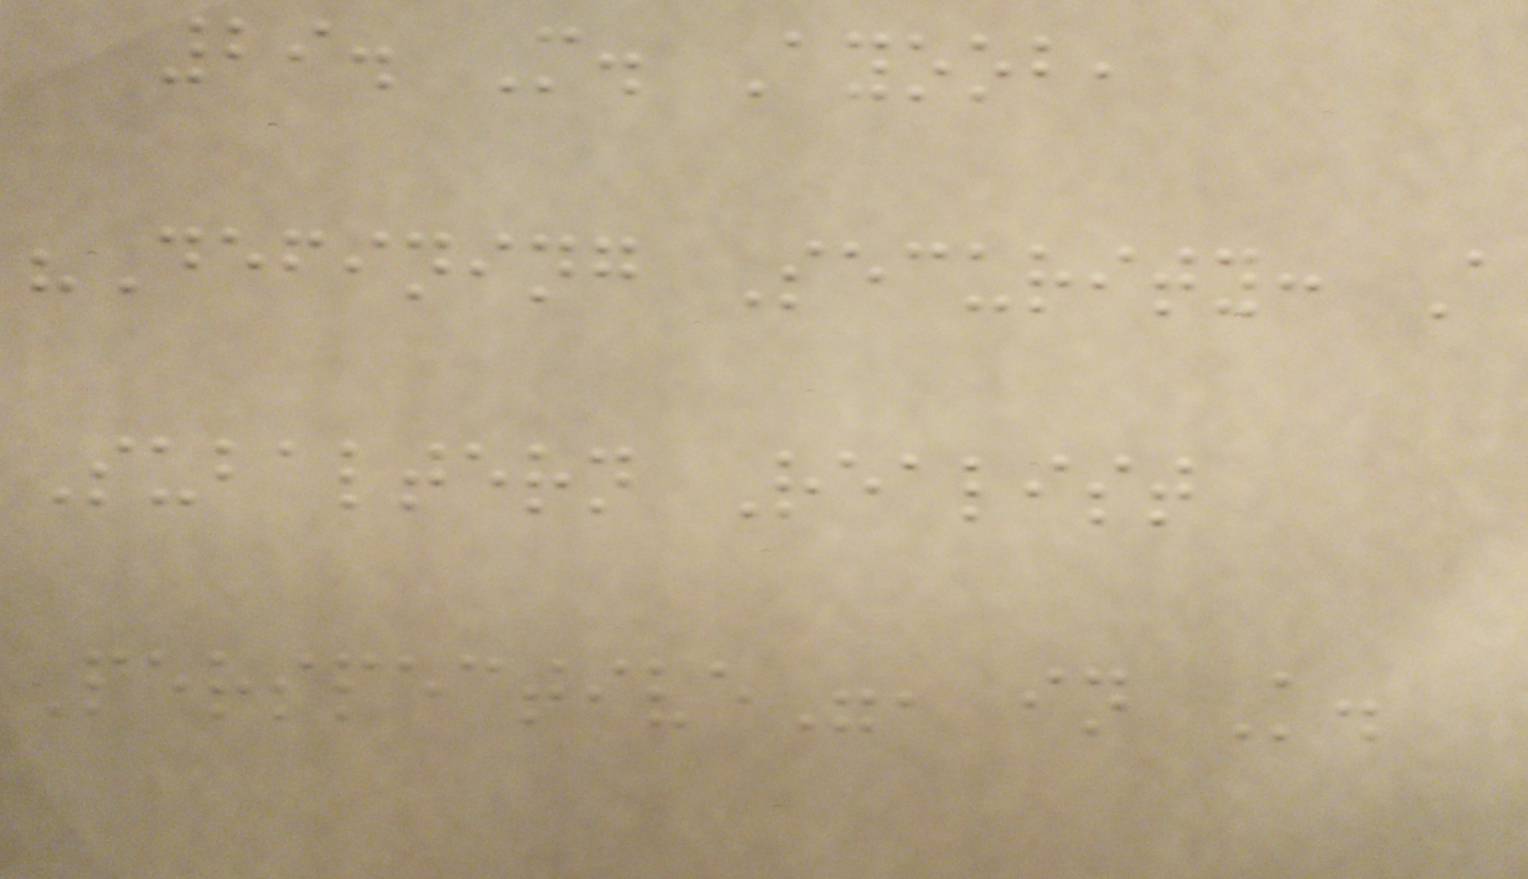29. M. Ayoob,
"Defining Security: A
Subaltern Realist
Perspective", in K.
